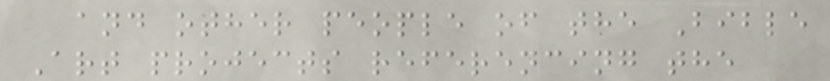and other people of the Bible
Art projects referencing the
